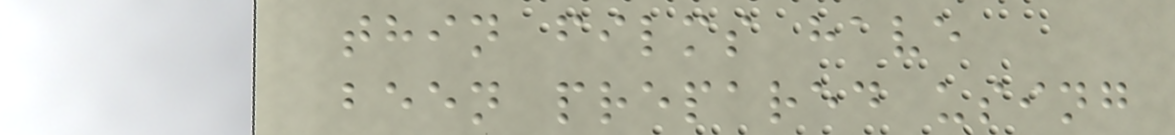thin films have
been prepared using
